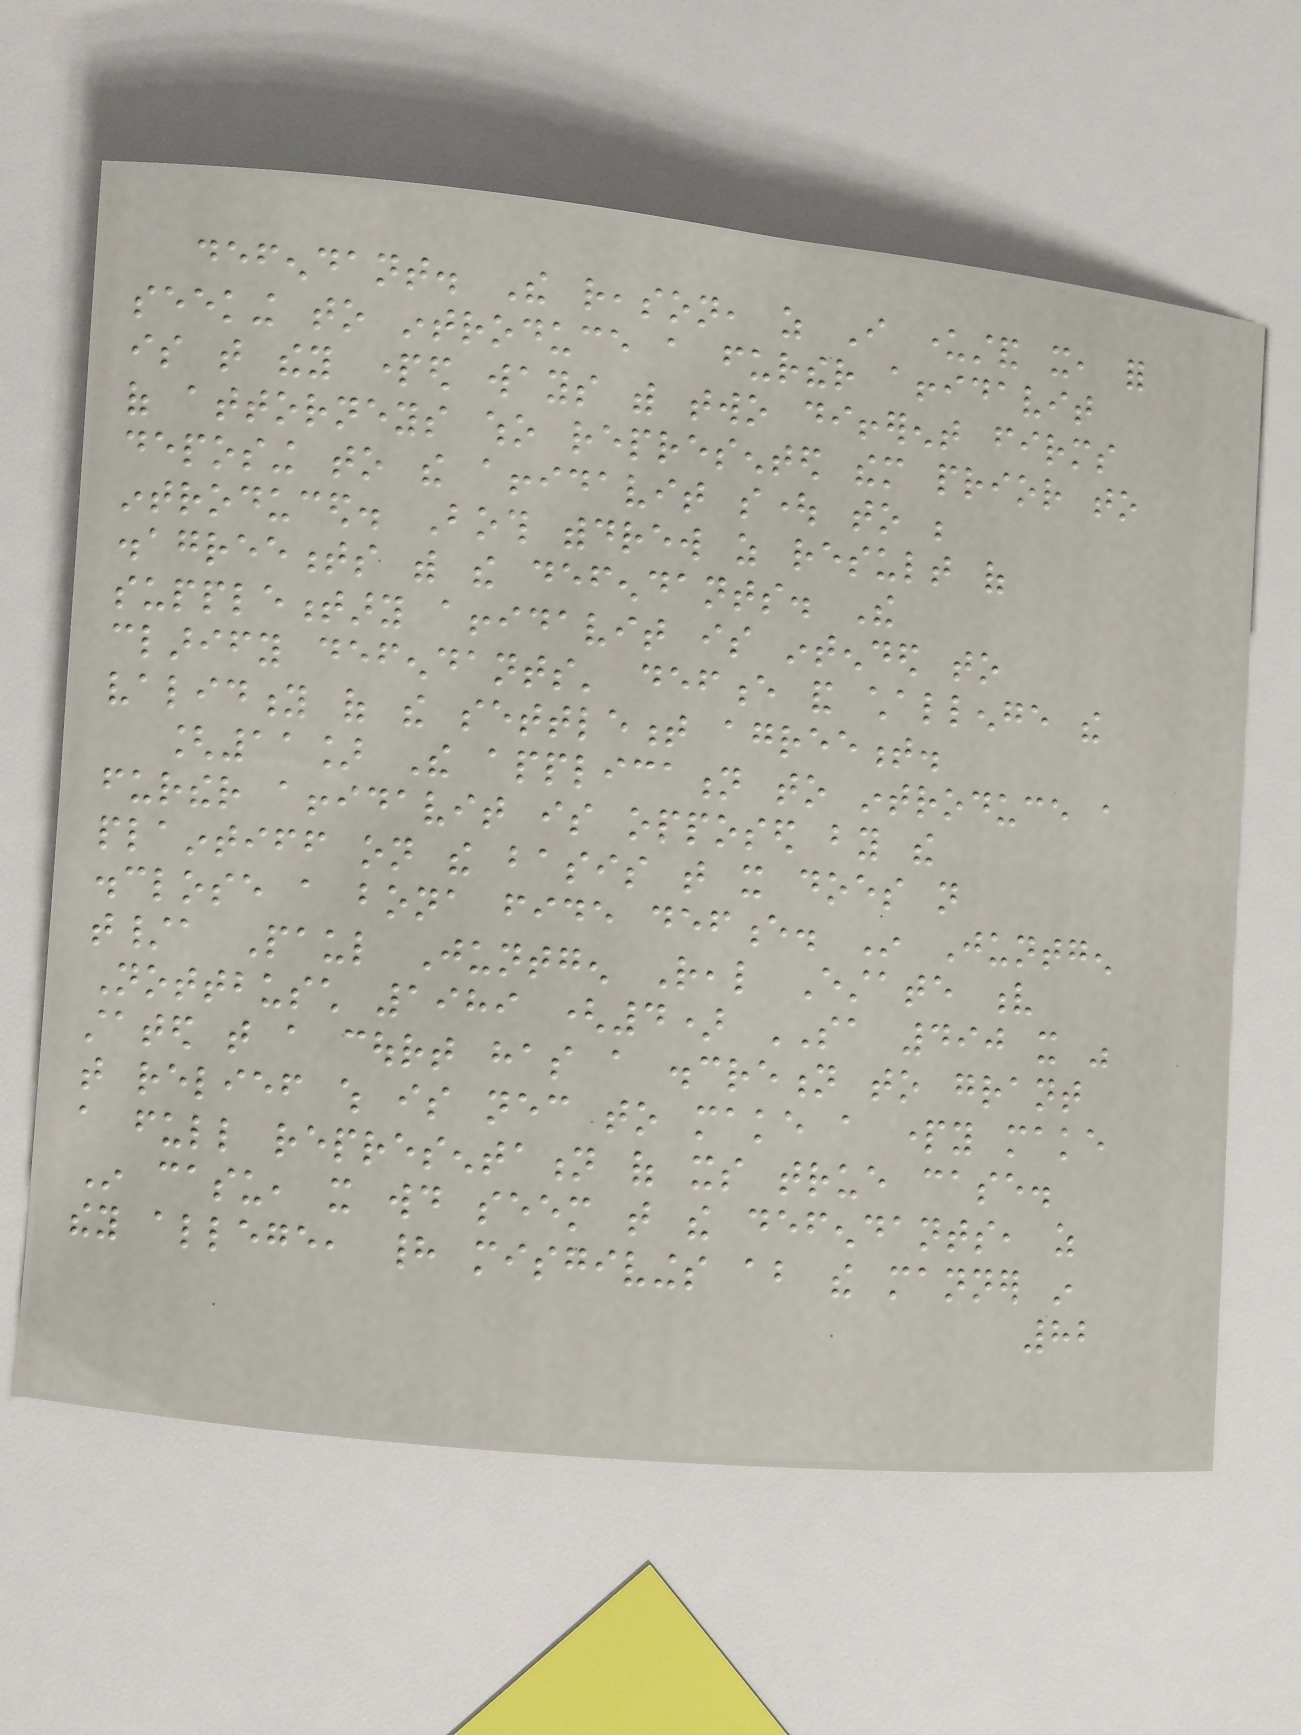defendant. The reason, as I understand it, for
seeking to introduce a further affidavit
is that they parted ways with two different firms
of attorneys who represented them prior to
deposing to the affidavit sought to be
introduced. Both withdrew as result of
disagreements with the defendants. The
supplementary affidavit is intended to
clarify defendants' defence and challenge the
validity of the settlement agreement.
[11] The application to introduce a
further affidavit is opposed by the
plaintiff on the basis that it does not
disclose a bona fide defence. In Juntgen
t/a Paul Juntgen Real Estate v
Nottbusch 1989 (4) SA 490 it was
stated that a court has a discretion to grant
that relief which is necessary to make a party make
a full representation of its true case.
In casu, it would seem that the defendants, as
they allege, had misgivings about the manner in
82
